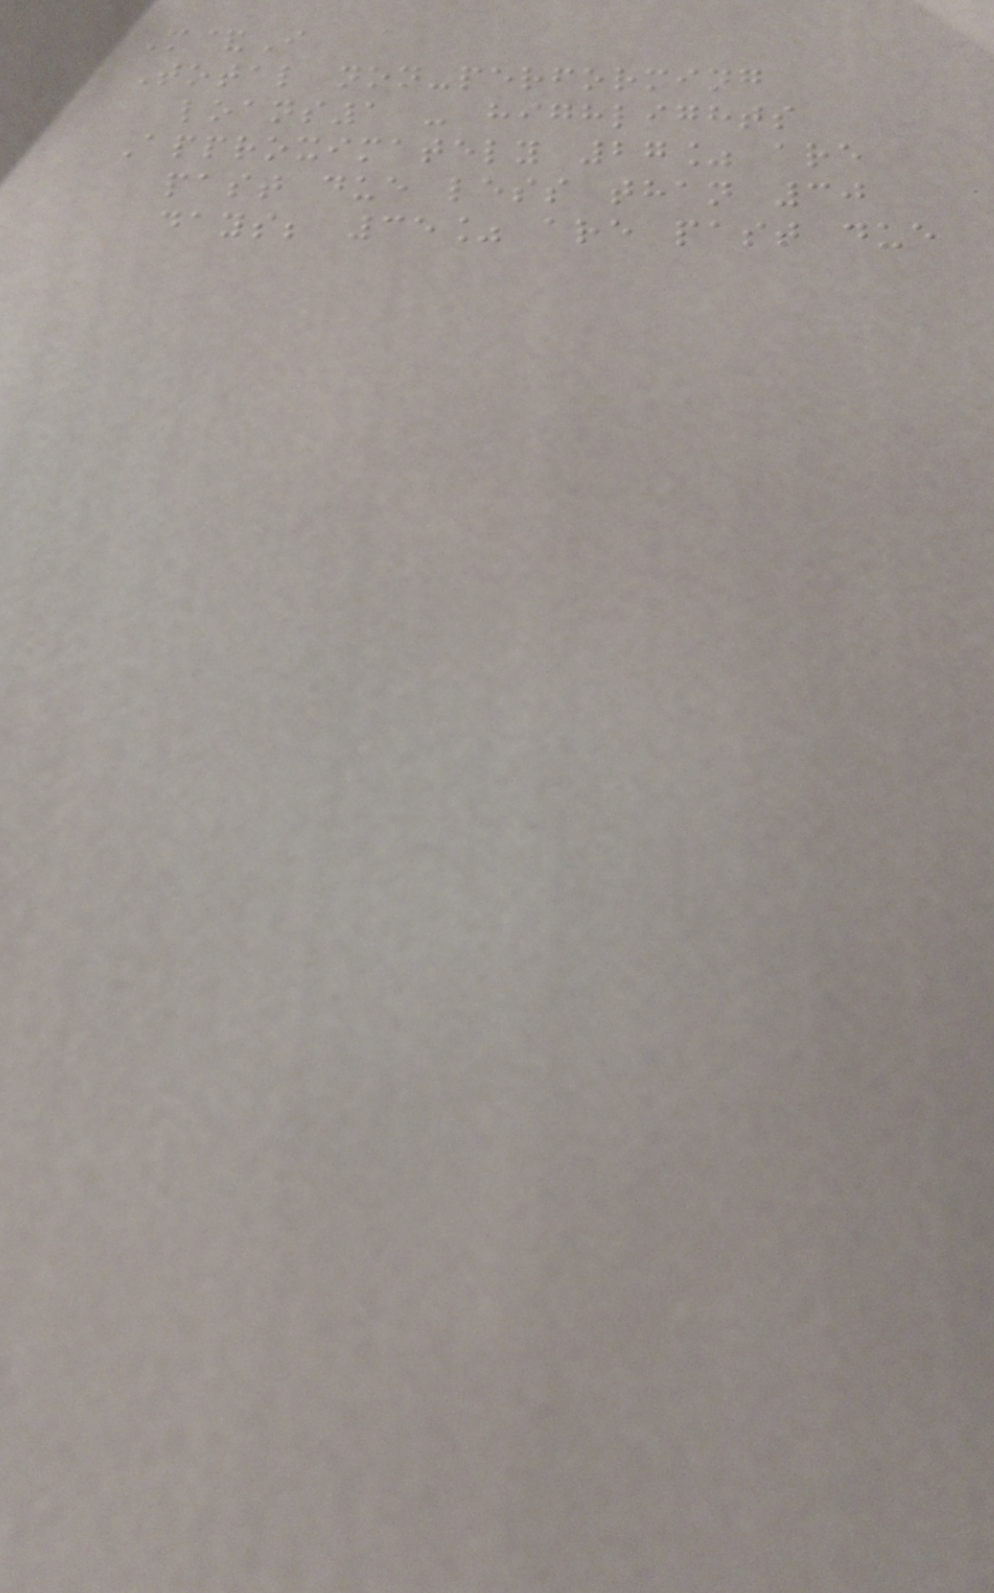M&I
Total non-performing
loans1 - highlights
Approximately 27% are
past due less than 30
days; 35% are past due
